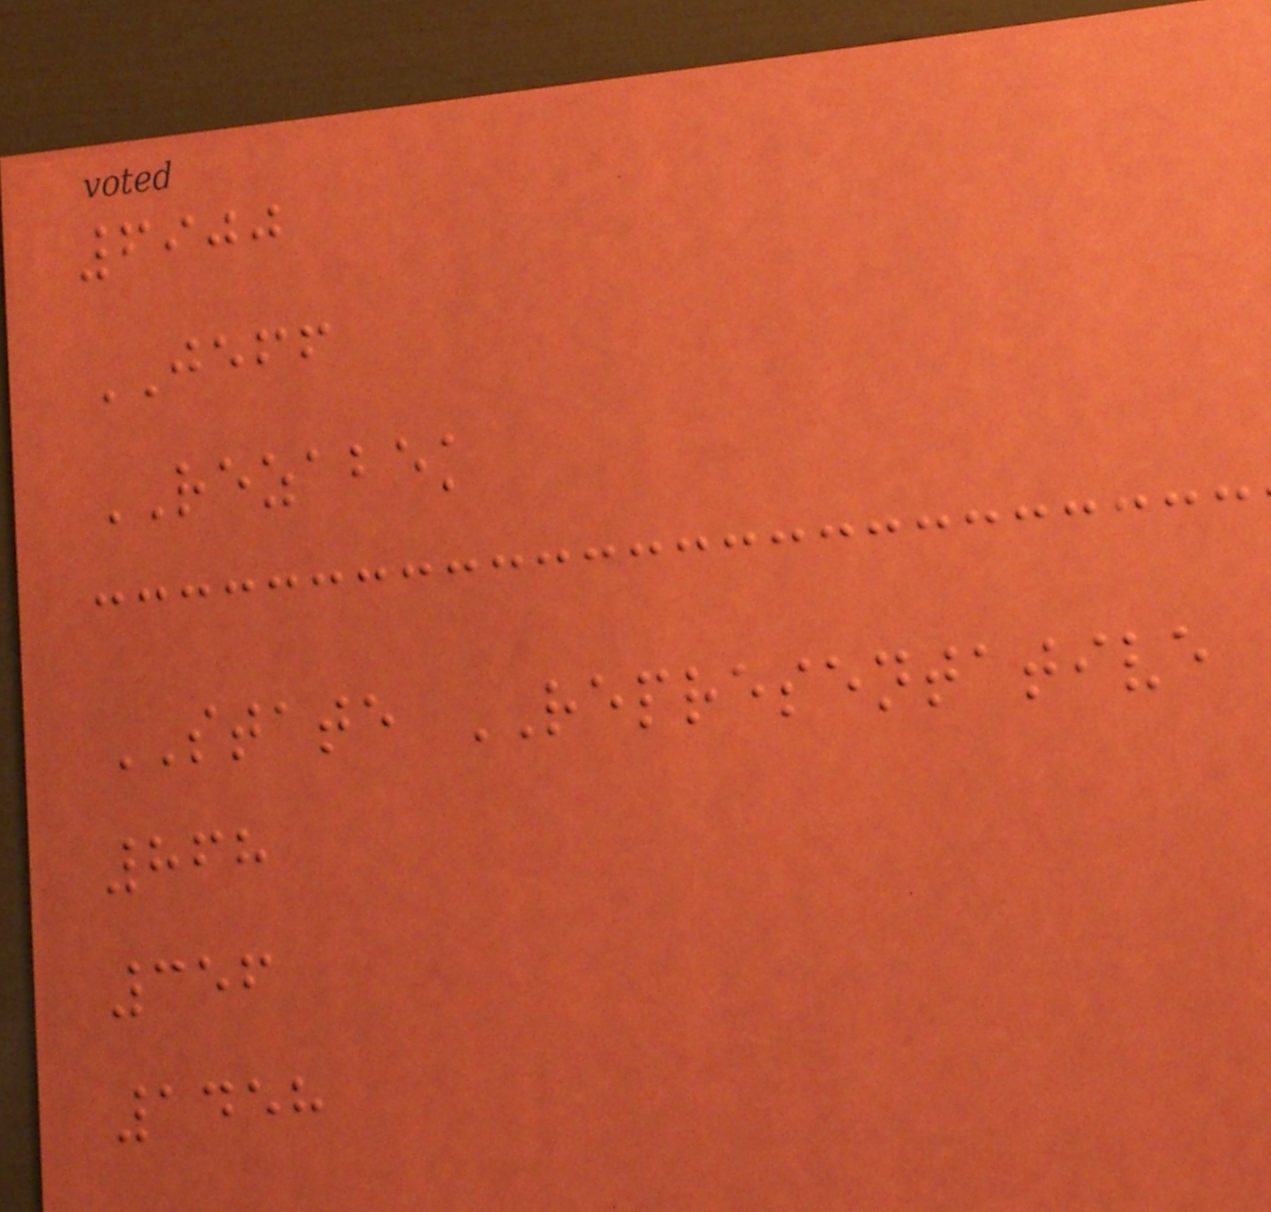6900
JEFF
REZABEK
STATE REPRESENTATIVE
868
356
1458
